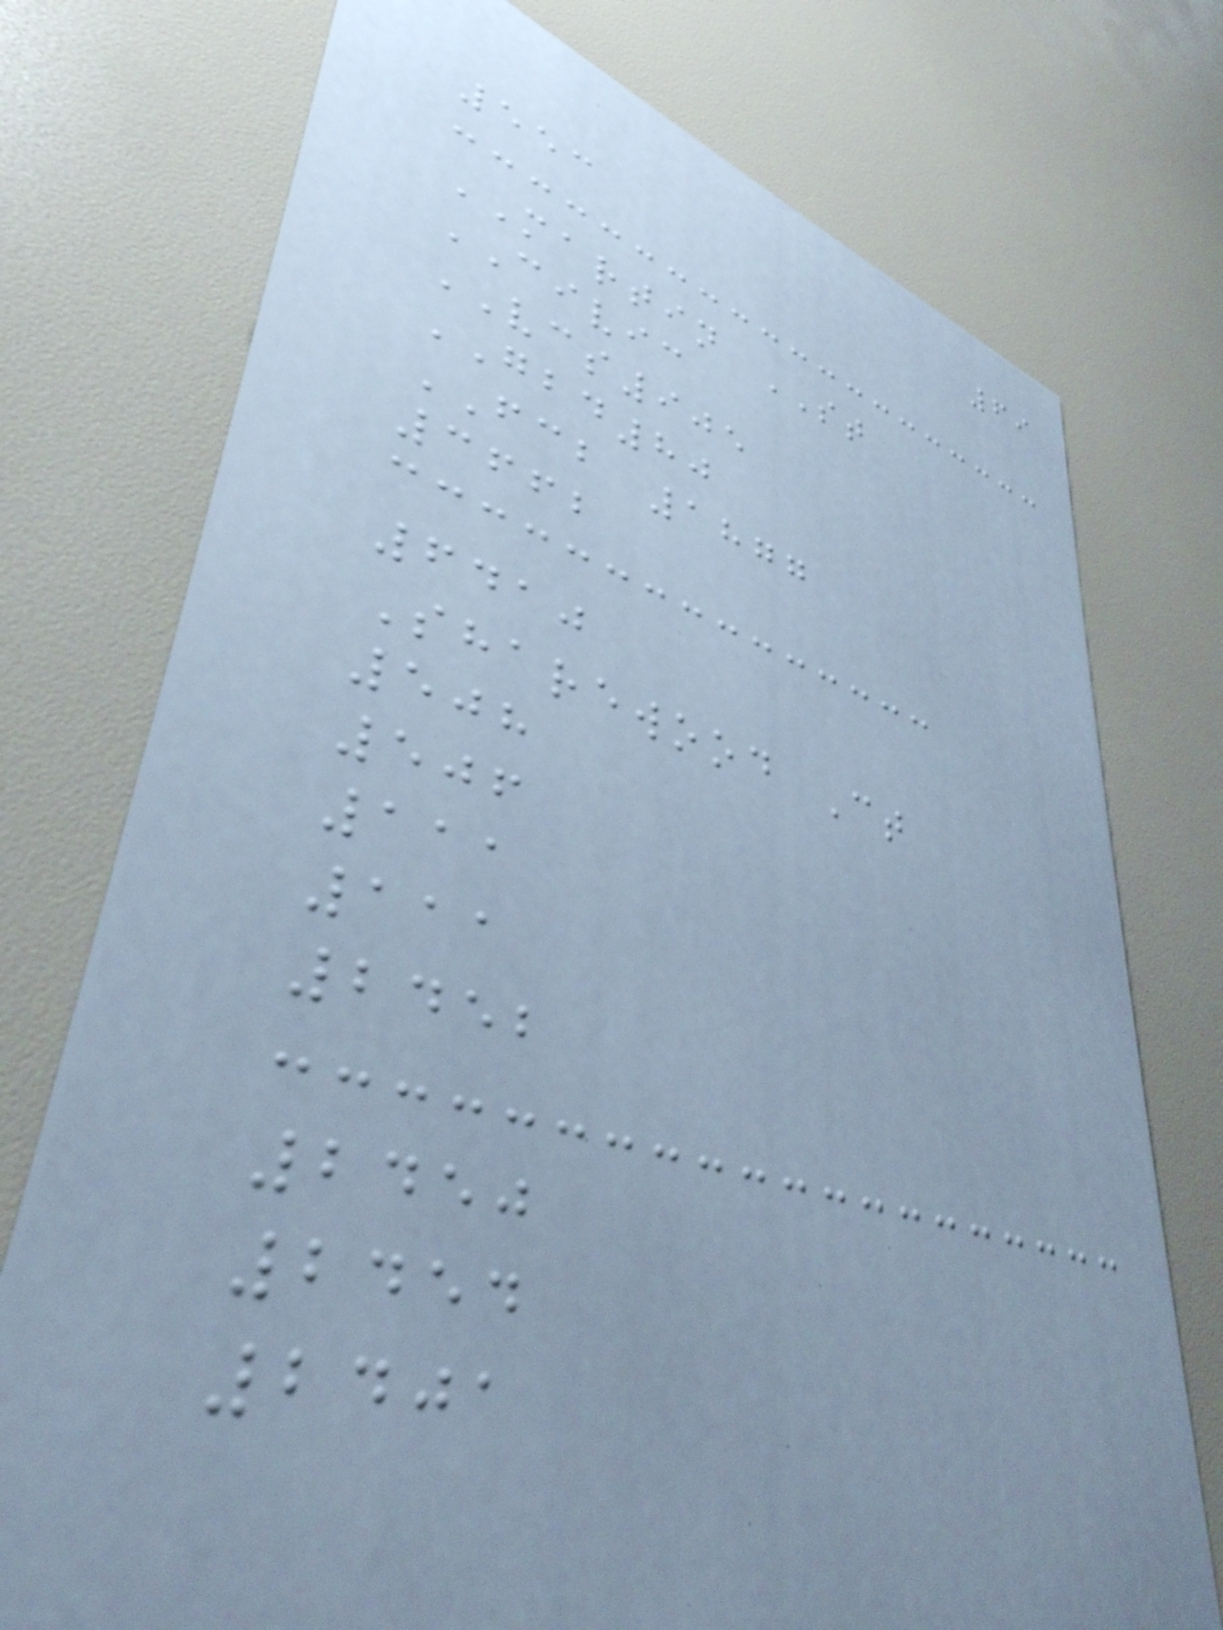69
553
MARTIN ST
CIVIC
VCS905
GBD80
FCB 1877
3662
6410
Sharewood Ct
508
506
111
111
2452
2450
2454
2401
